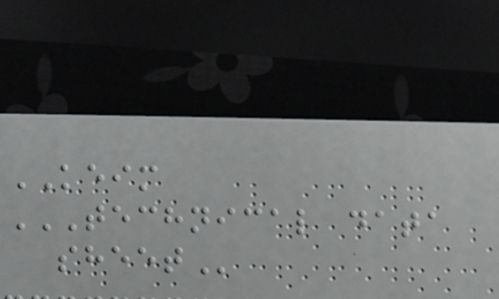KEIM
TECHNICAL DATA
SHEET
